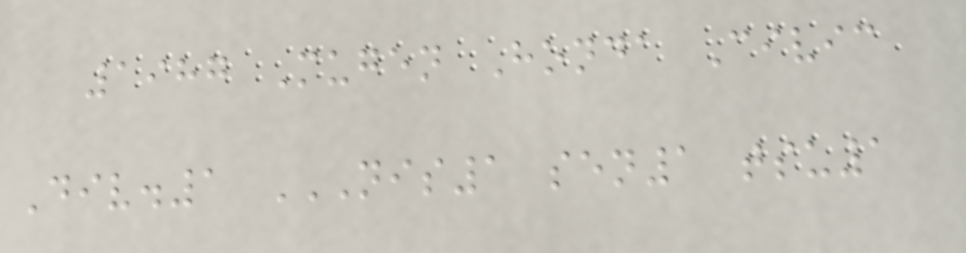1987 Mugen Honda Civic
Div.1 NIS1 SEN1 TSU1
